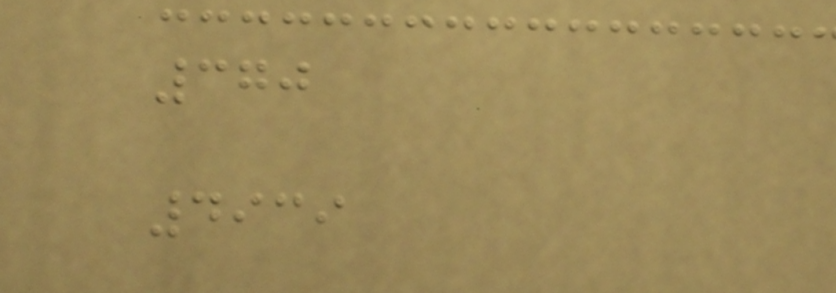370
4939
